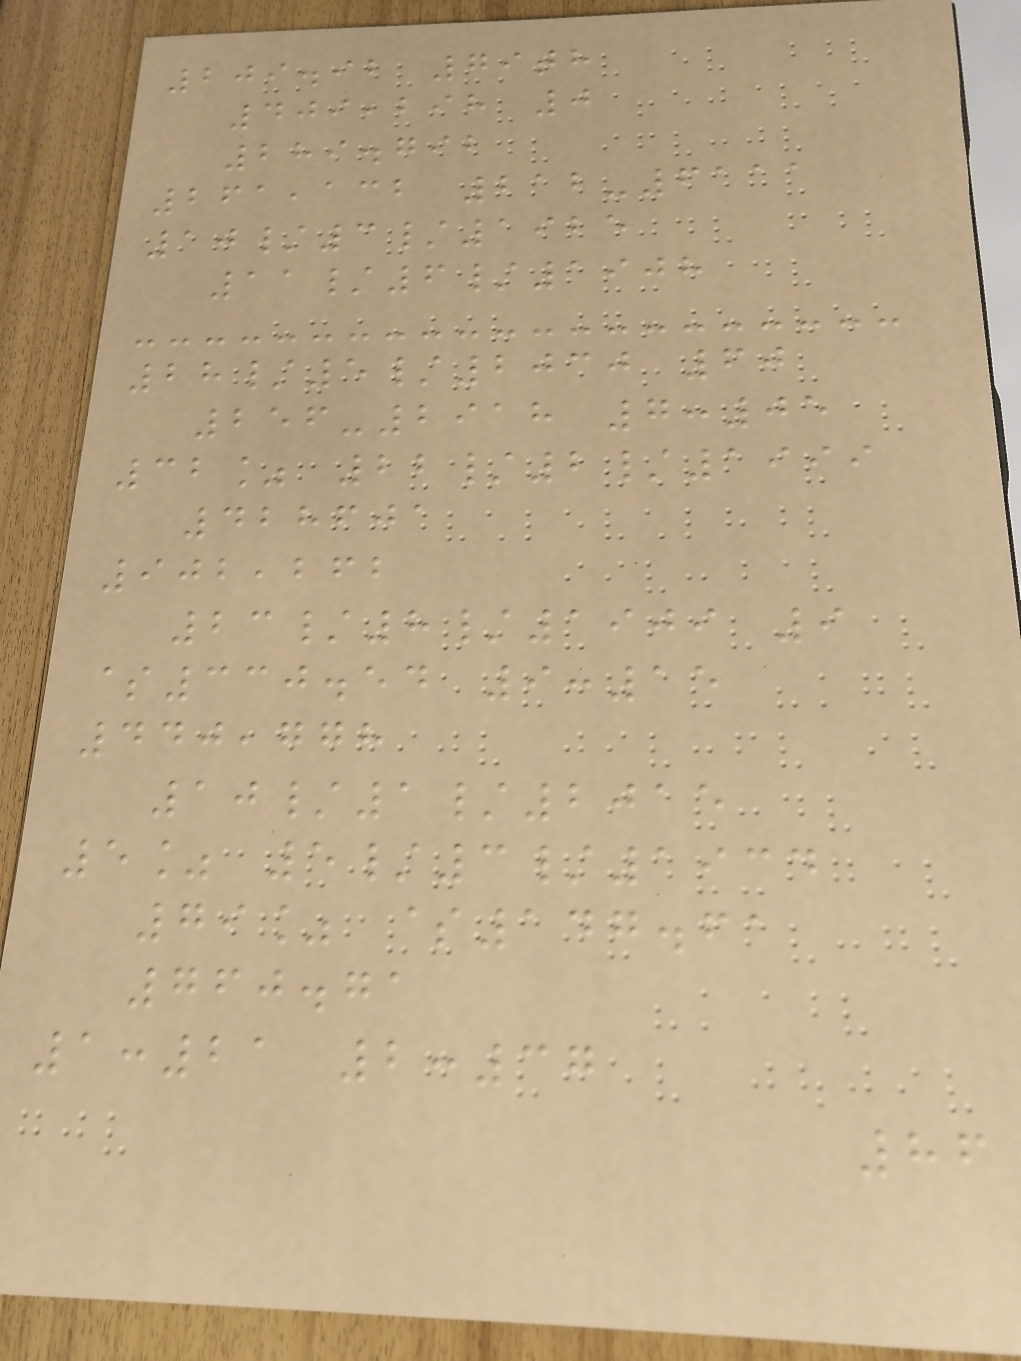209.92 79th
409,298 0
289.792
261,132 212-6111
10/3/1925
11/6/1908
28/5/2030 60
256-2918 7:05
32% 22/2/1999
428601
902,262
23/8/1909 9
$330.54 9:15
440,778
10/1/2015
5% 5/3/1934
79% $147.61
760.71
1:21 2:37
86
